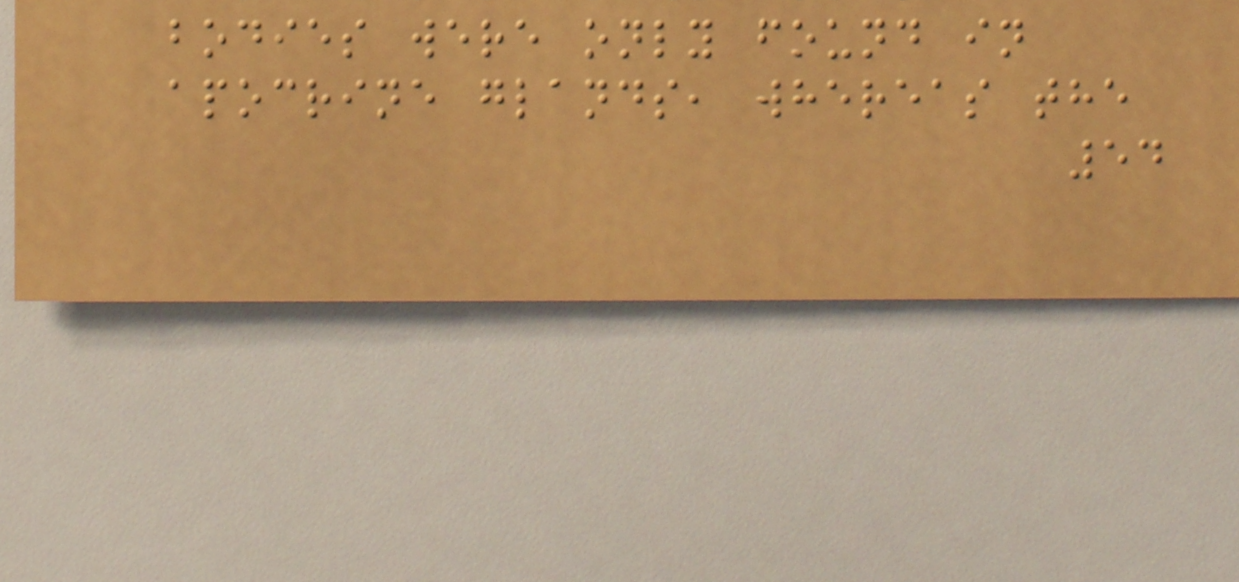bodies were only found in
apocrine glands, whereas the
54
